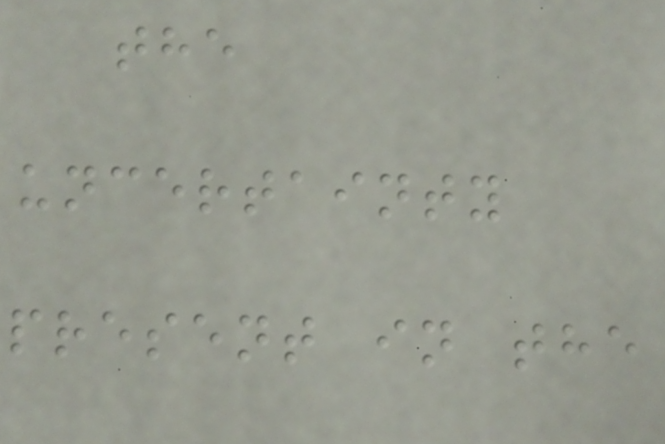the
uncertainty
present in the
